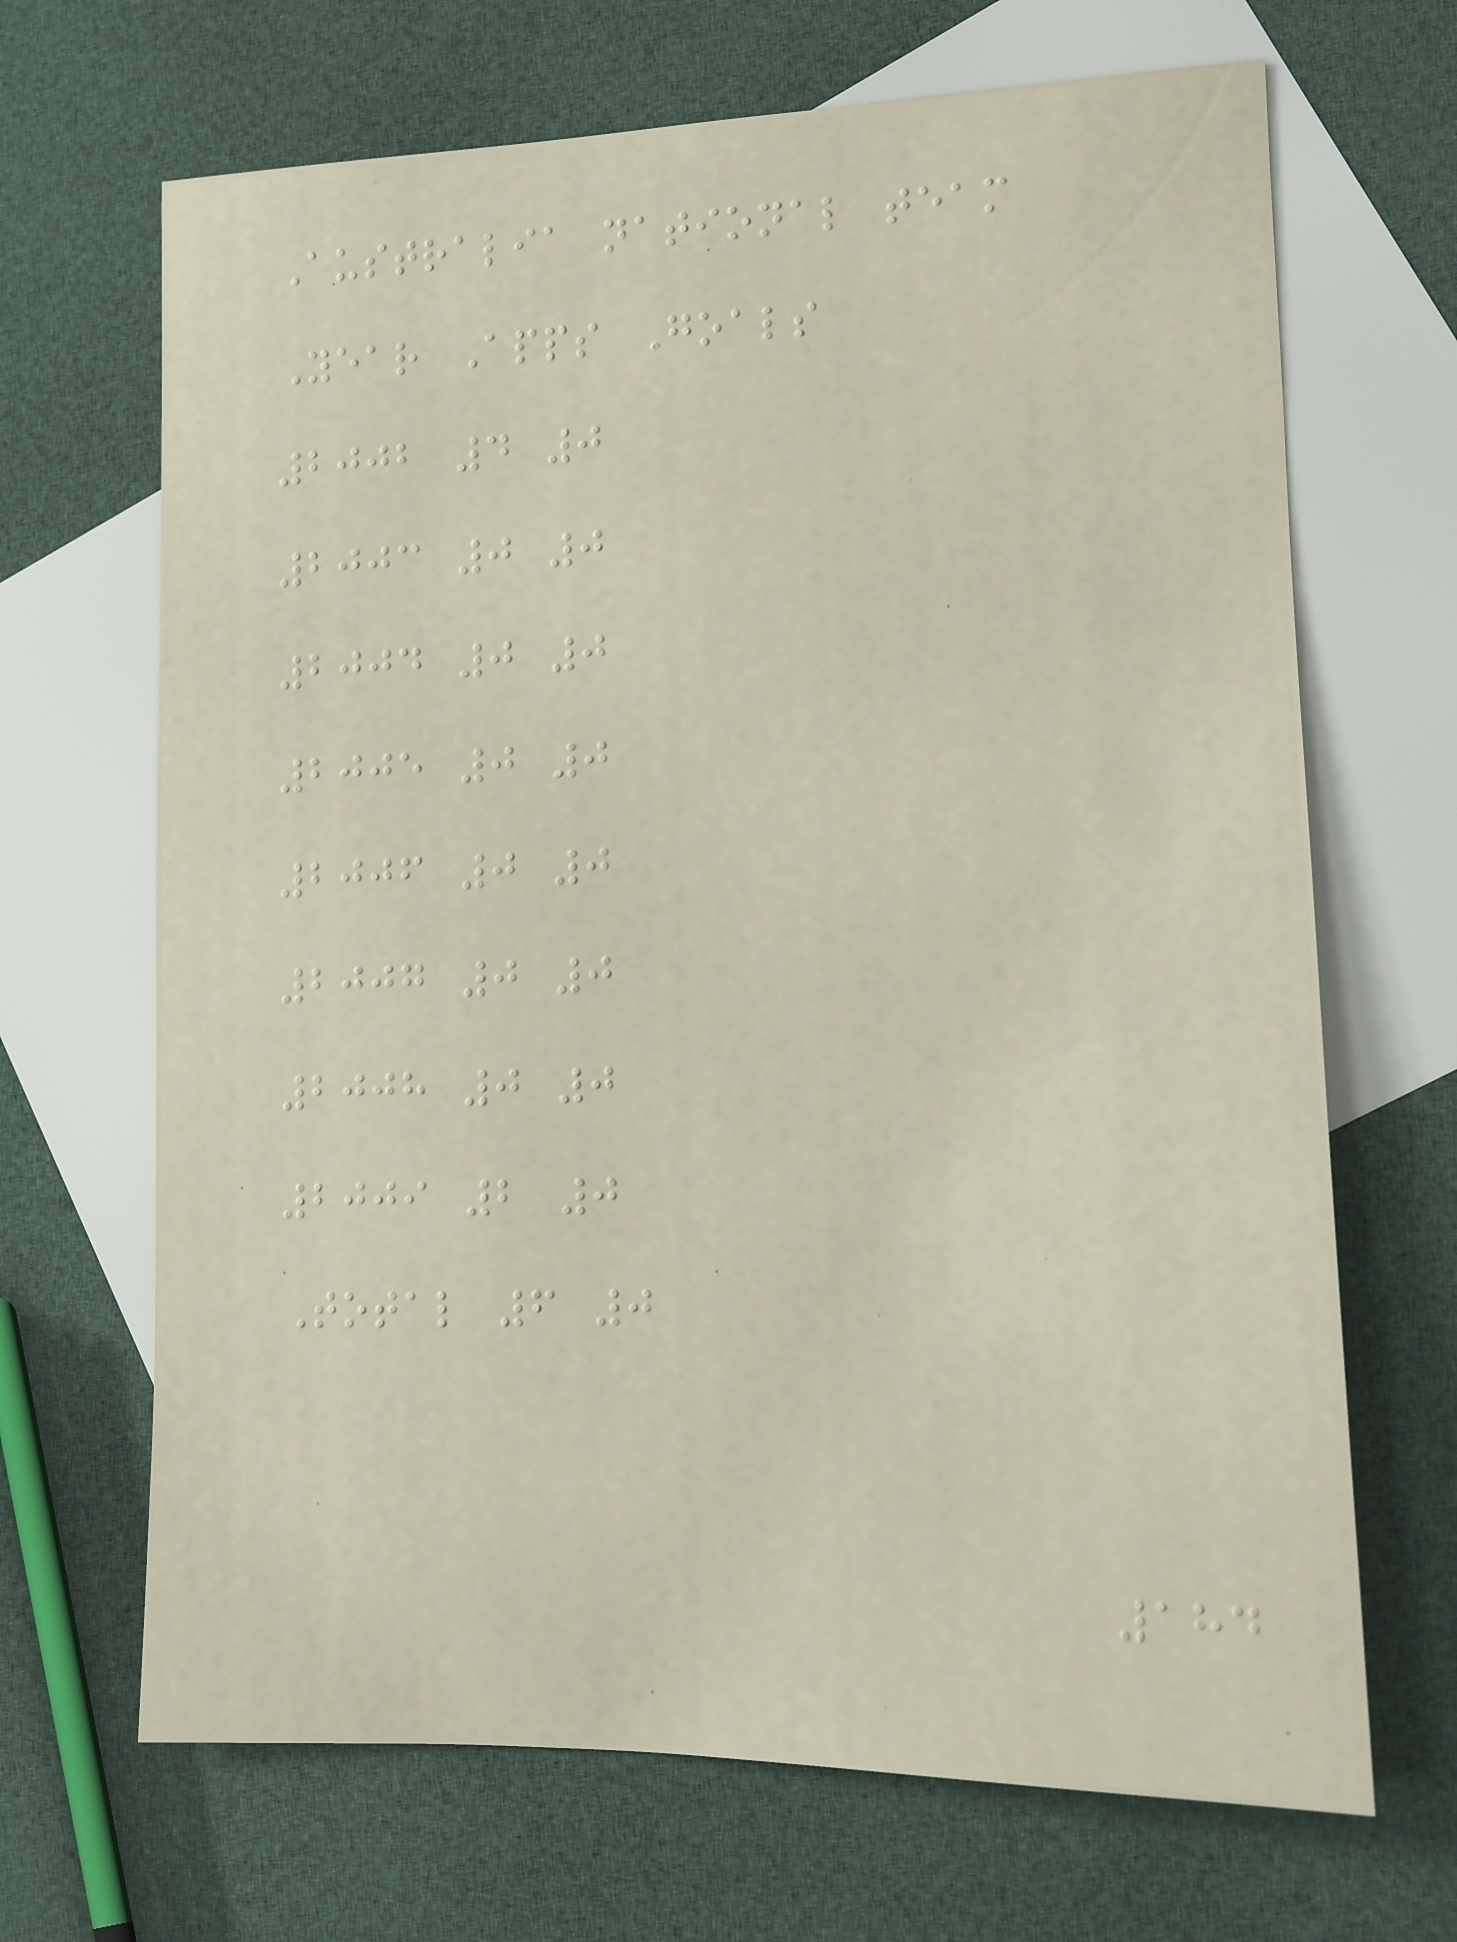Australia national team
Year Apps Goals
2002 4 0
2003 0 0
2004 0 0
2005 0 0
2006 0 0
2007 0 0
2008 0 0
2009 2 0
Total 6 0
184
